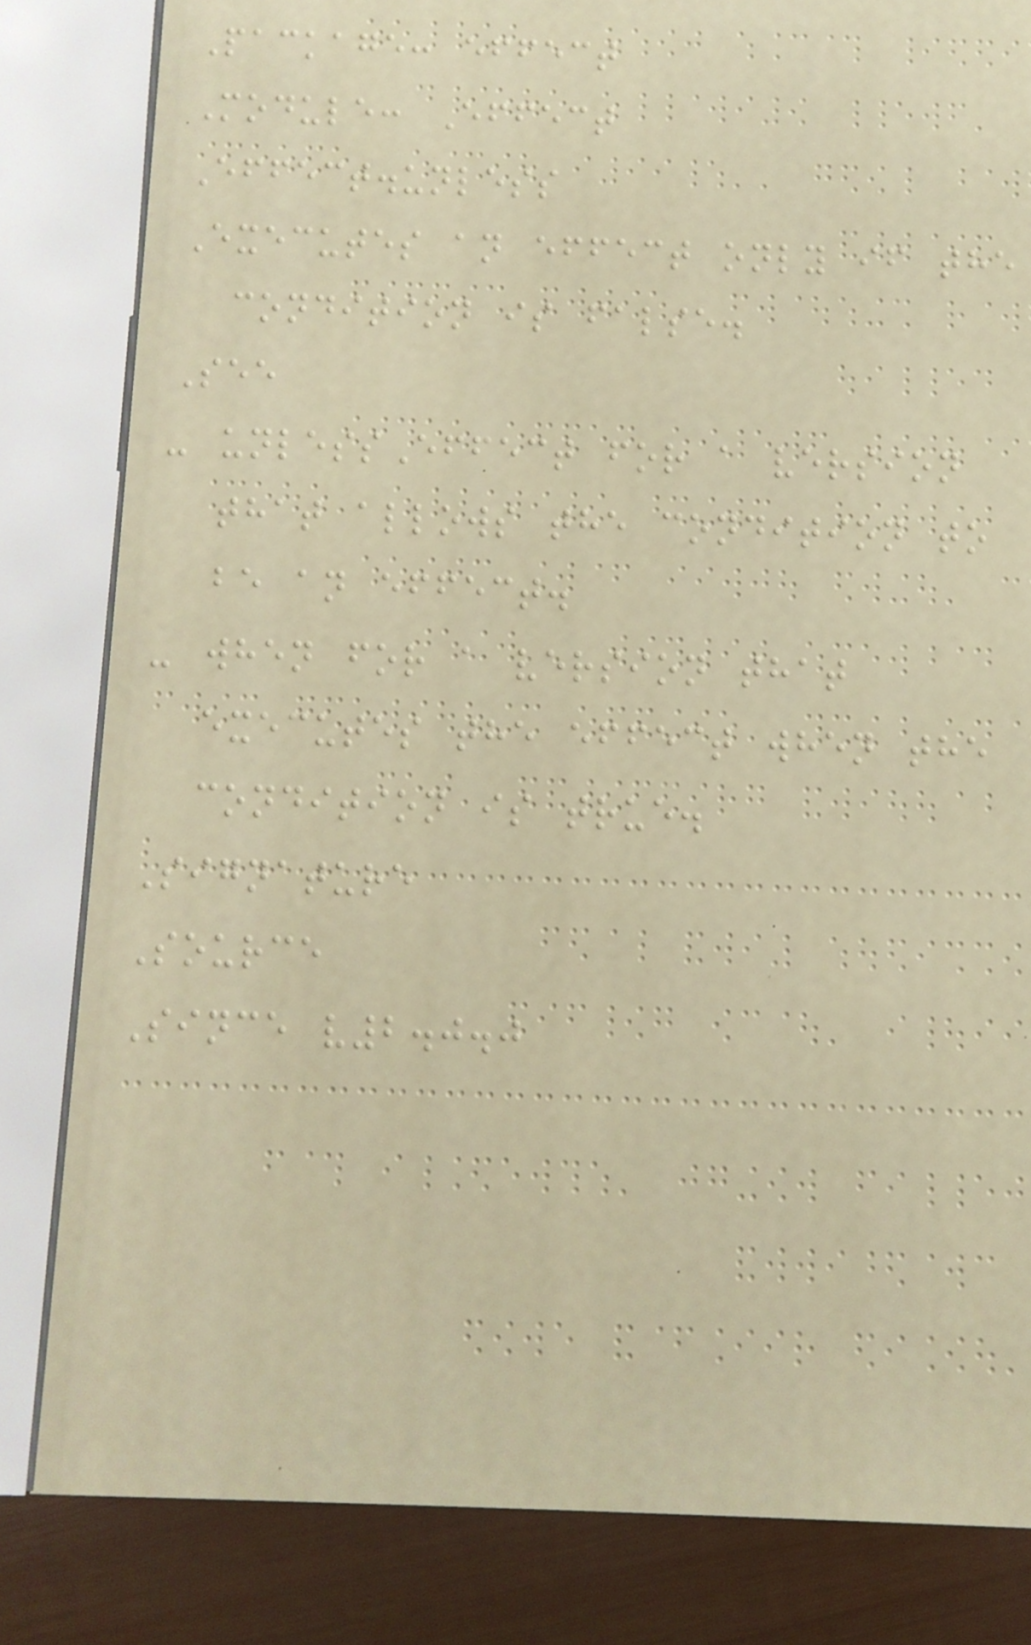Package: effect
Module: Effect
Effect.unless
Executes an effect only if the
condition is false.
See
- unlessEffect for a version
that allows the condition to
be an effect.
- when for a version that
executes the effect when the
condition is true.
Signature
Source
Since v2.0.0
